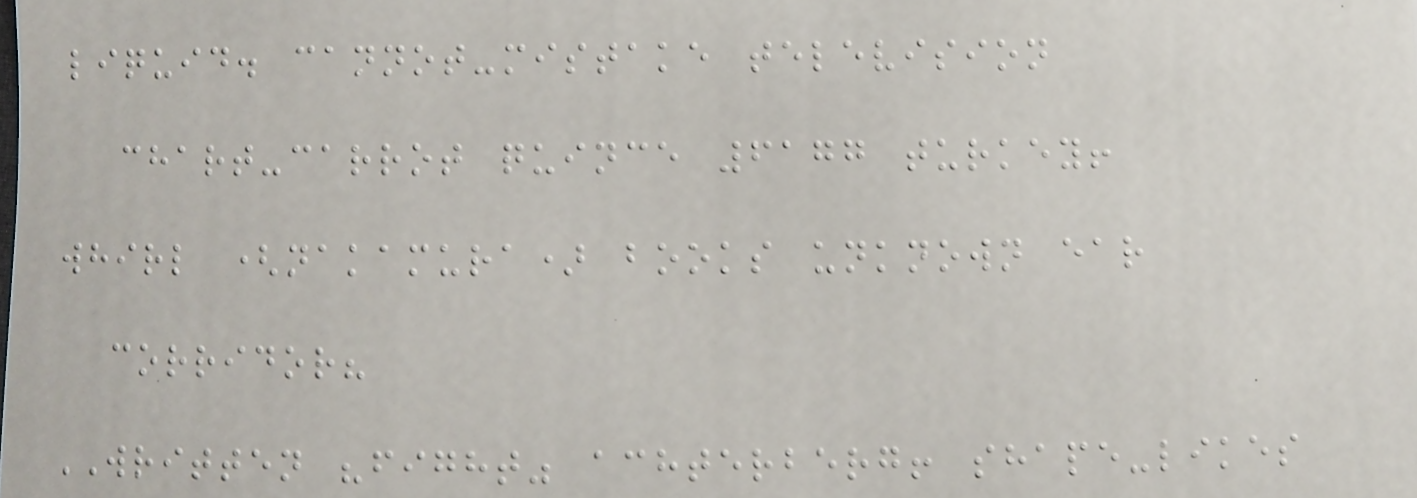liquid. cannot-mistake television
chart-carrot quince 6177 turkey!
whirl (nakamura) books unknown ear
corridor?
WRITTEN "fight" achterberg! shape-likes
